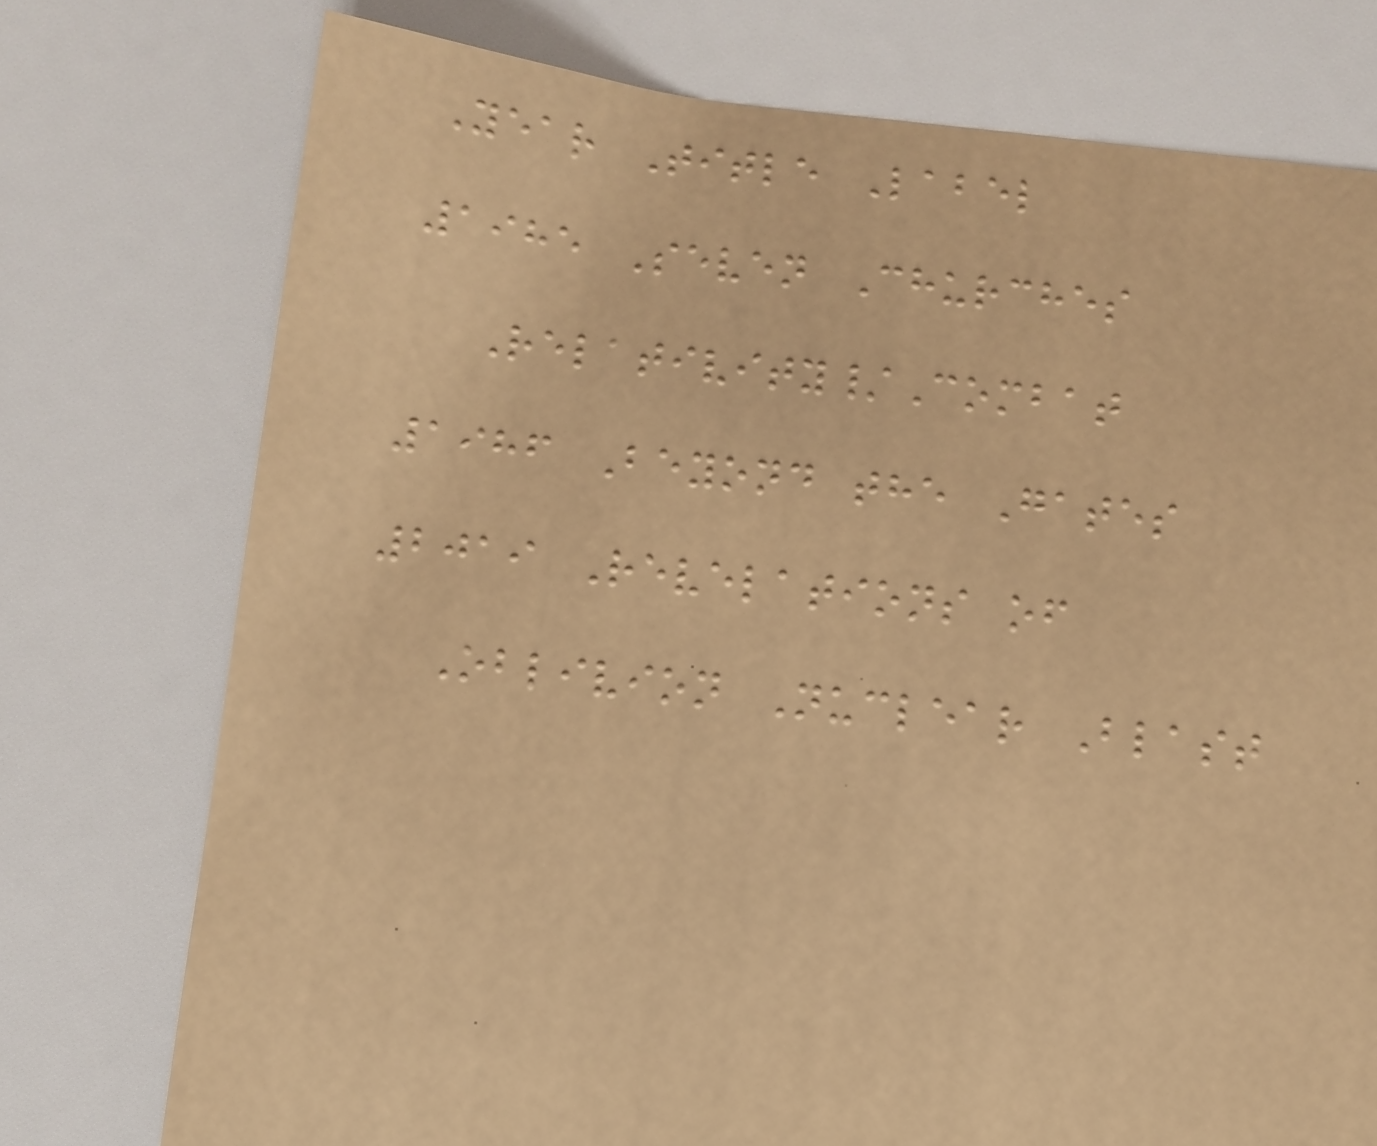Year Title Label
1985 Seven Churches
Relativity/Combat
1986 Beyond the Gates
2019 Revelations of
Oblivion Nuclear Blast
